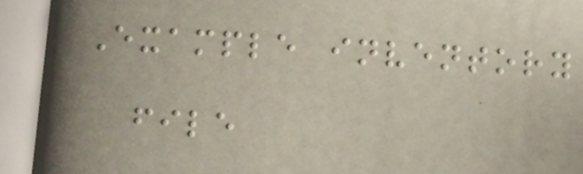Example inventory
file
